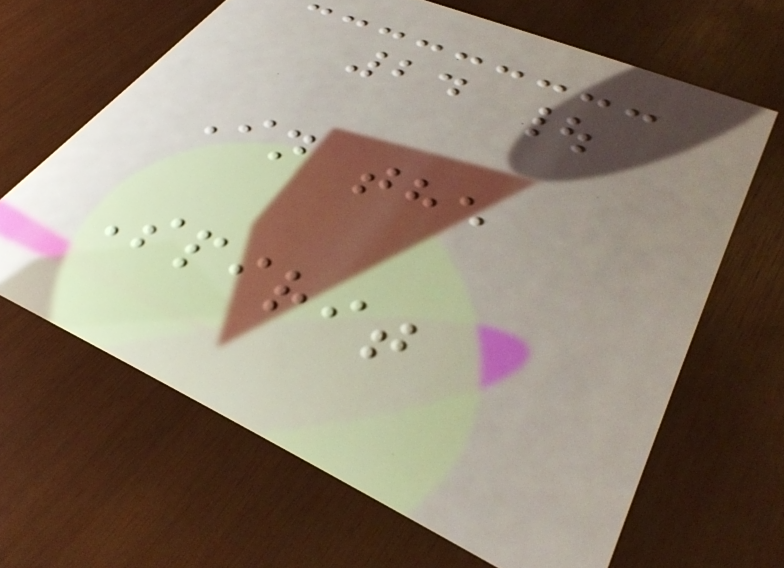24 |
In the
Spirit
